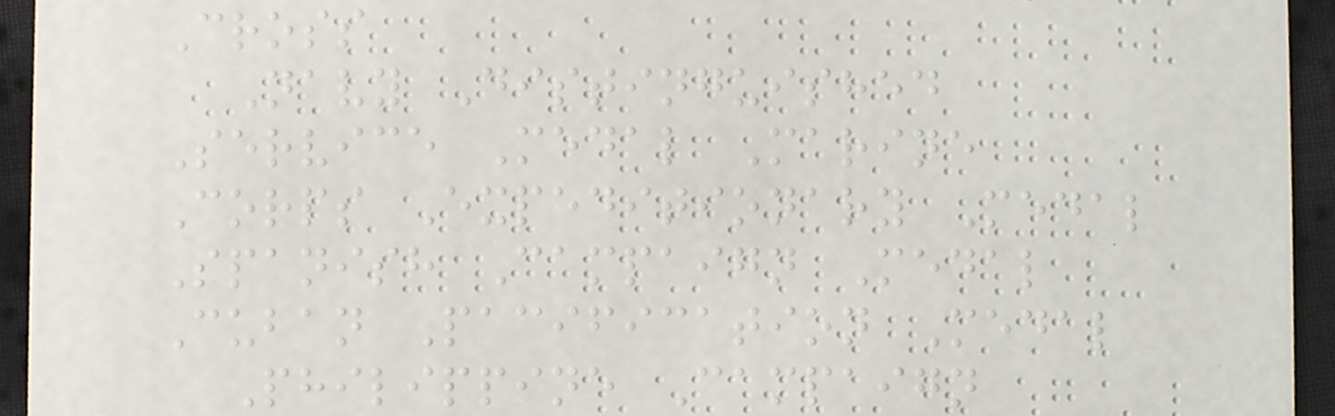Cross
Navy Distinguished
Service Medal Marine
Corps Expeditionary Medal
Spanish Campaign Medal
Cuban Pacification Medal
Philippine Campaign
